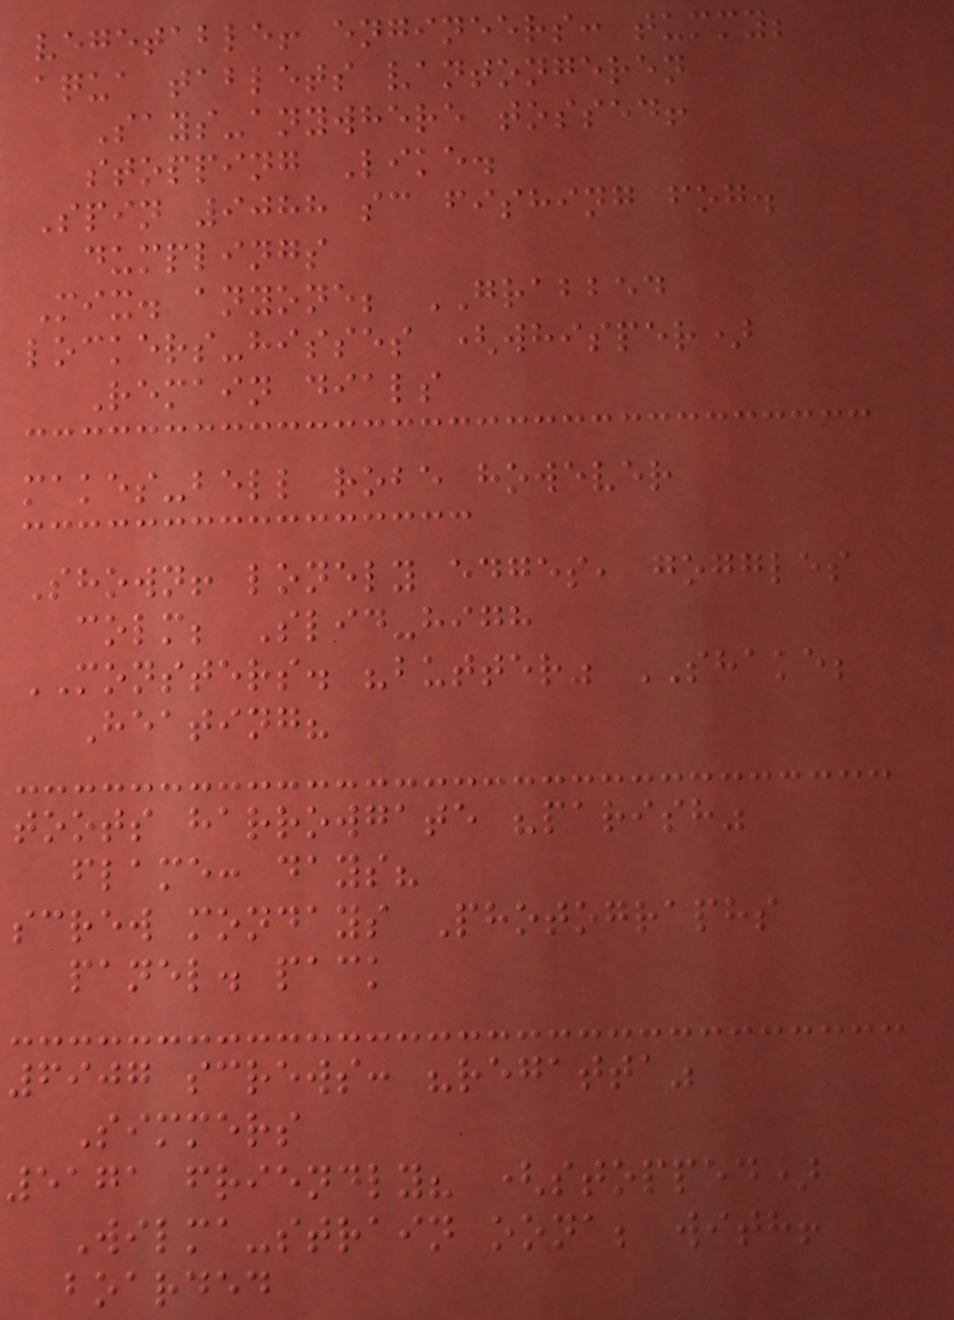vegetable! engineers: tummy;
aqua tablets vantongeren
Says-anywhere tossed!
stopping Like.
Spin 9088 sc fishing fog.
dumplings
Mix. anyone; GRABBED
lockers-hisses (whisper)
Remain dials
makes-bell robe however
Shown! lonely edges, goggles
colm; Slid-high
MONSTERS. "butter" SHAKE;
Heating?
toots harrowgate "parish"
flame: days?
screw mondays Photographs
panel. pack
6907 screws: "regatta"
Simmers
5171 friendly? (stopped)
Wilma-strain oona; with!
boarded
